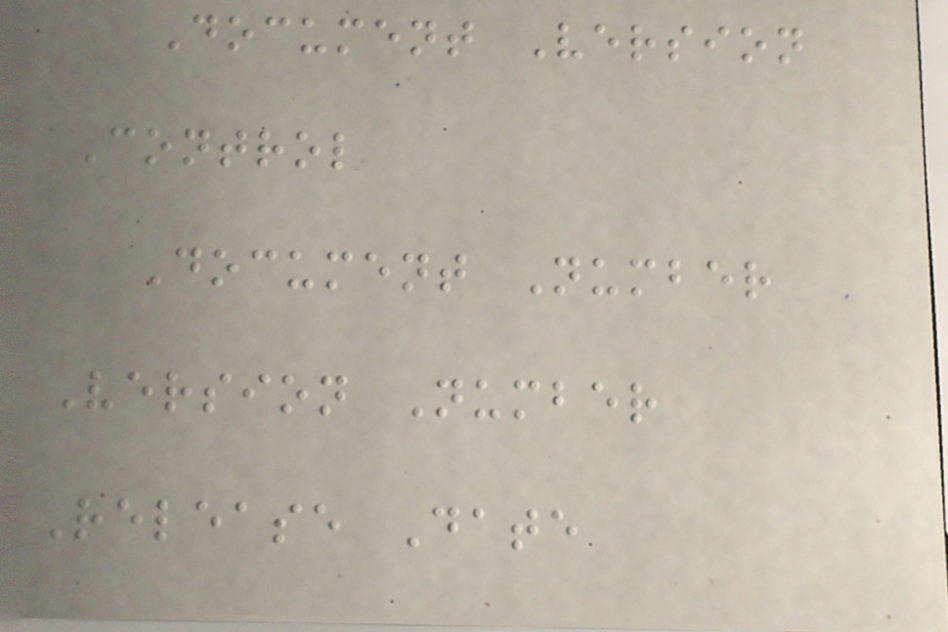Document Version
Control
Document Number
Version Number
Release Date
